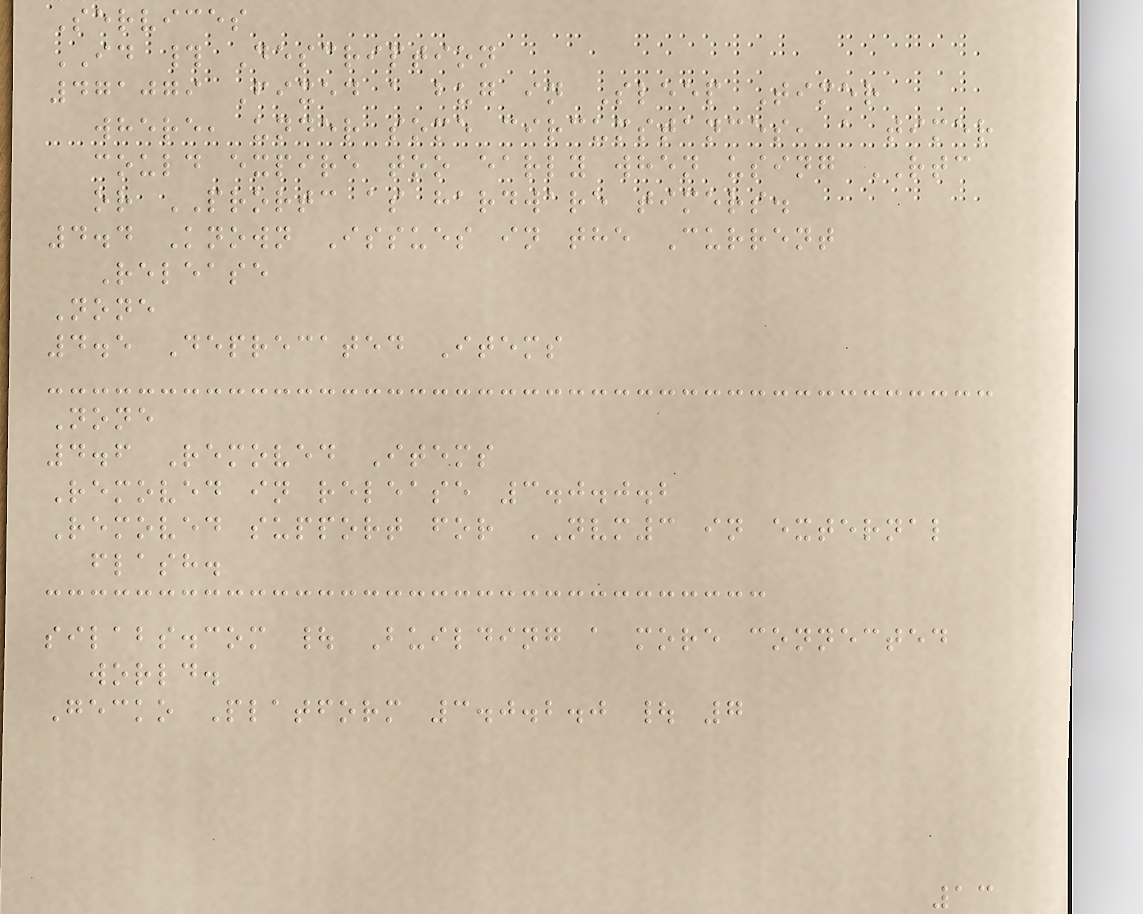Services
ID # Description
471079 Fixed a bug in Sleep Timer
where, under some circumstances, a timer
could expire too early when using RTC
or PRORTC as hardware timers.
4.4 Known Issues in the Current
Release
None
4.5 Deprecated Items
None
4.6 Removed Items
Removed in release 3.0.0.2
Removed support for NVM3 in external
flash.
silabs.com | Building a more connected
world.
Gecko Platform 3.0.2.0 | 7
13
